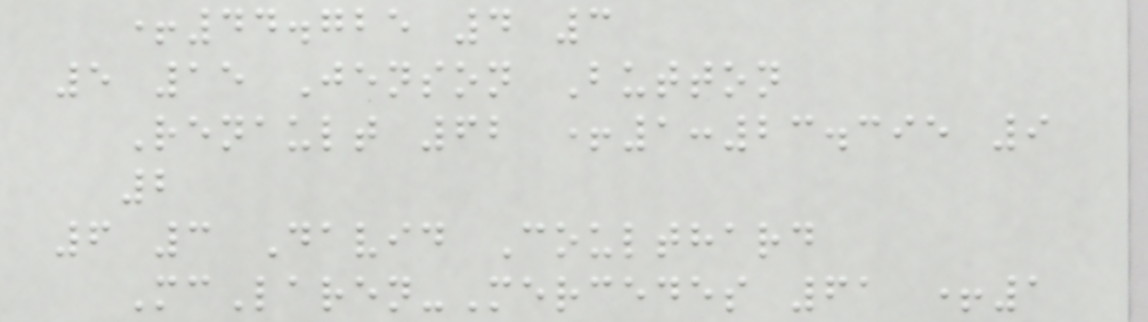+44.725 4 3
5 15 Jenson Button
Renault 62 +1:23.395 9
2
6 3 David Coulthard
McLaren-Mercedes 61 +1
